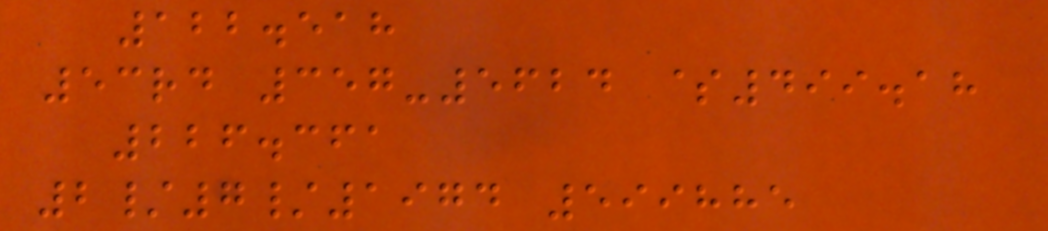122.518
53rd 357-5624 $499.18
226.361
2/7/1974 599885
